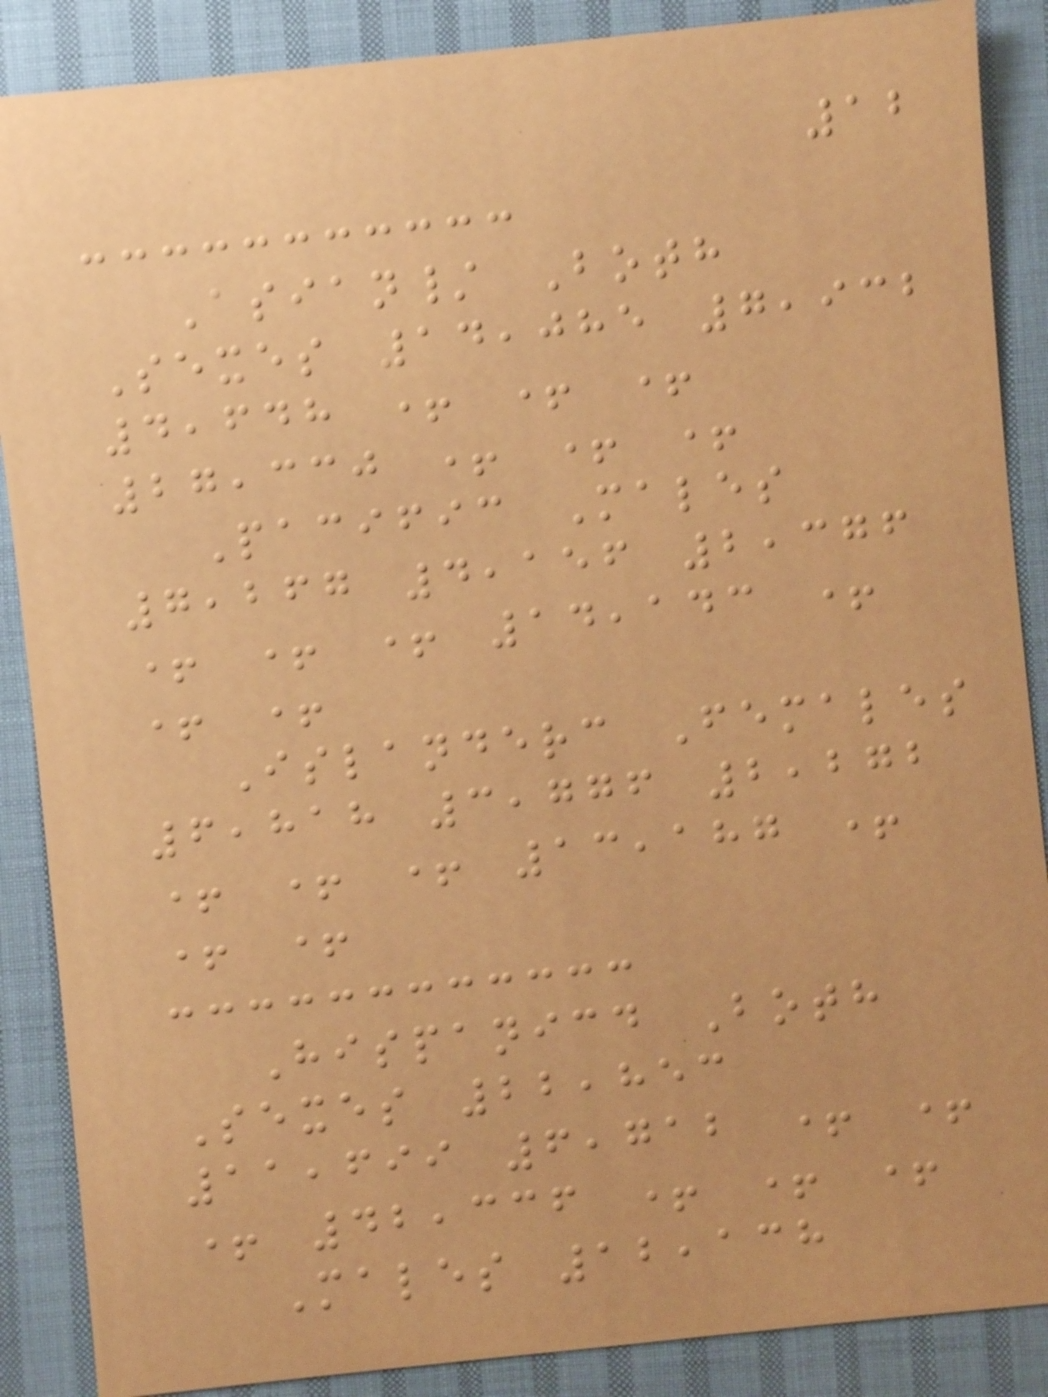12
Asian/ Both
Sexes 14,085 7,932
4,648 + + +
27,330 + + +
Pacific Males
7,267 4,156 2,376
+ + + 14,143 +
+ +
Islanderc Females
6,818 3,776 2,272
+ + + 13,187 +
+ +
Hispanicd Both
Sexes 22,853
11,699 6,712 + +
+ 42,336 + + +
Males 12,138
